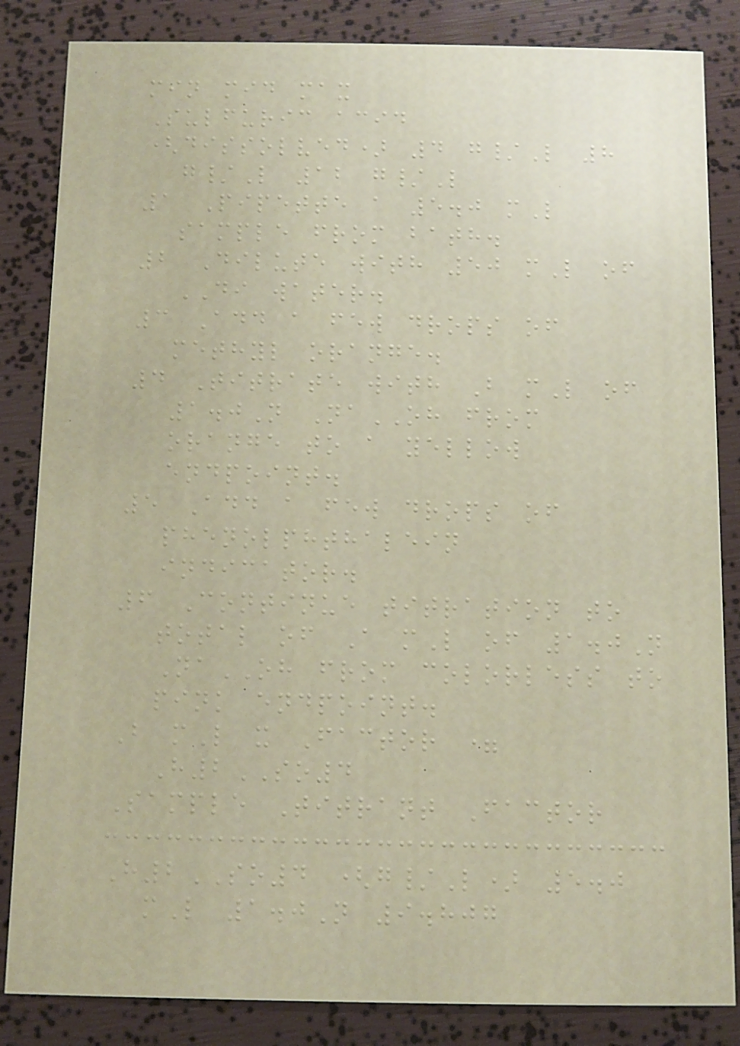min mid max
Sulfuric acid
(dissolved) 4 g/L 8
g/L 12 g/L
1 Pipette a 5.0 mL
sample from bath.
2 Dilute with 50 mL of
DI water.
3 Add a few drops of
methyl orange.
4 Titrate with B mL of
1.0N NaOH from
orange to a yellow
endpoint.
5 Add a few drops of
phenolphthalein
indicator.
6 Continue titration to
total of A mL of 1.0N
NaOH from colorless to
pink endpoint.
B mL x Factor =
H2SO4
Sample Titrant Factor
H2SO4 (g/L) 5.0
mL 1.0N 9.807
